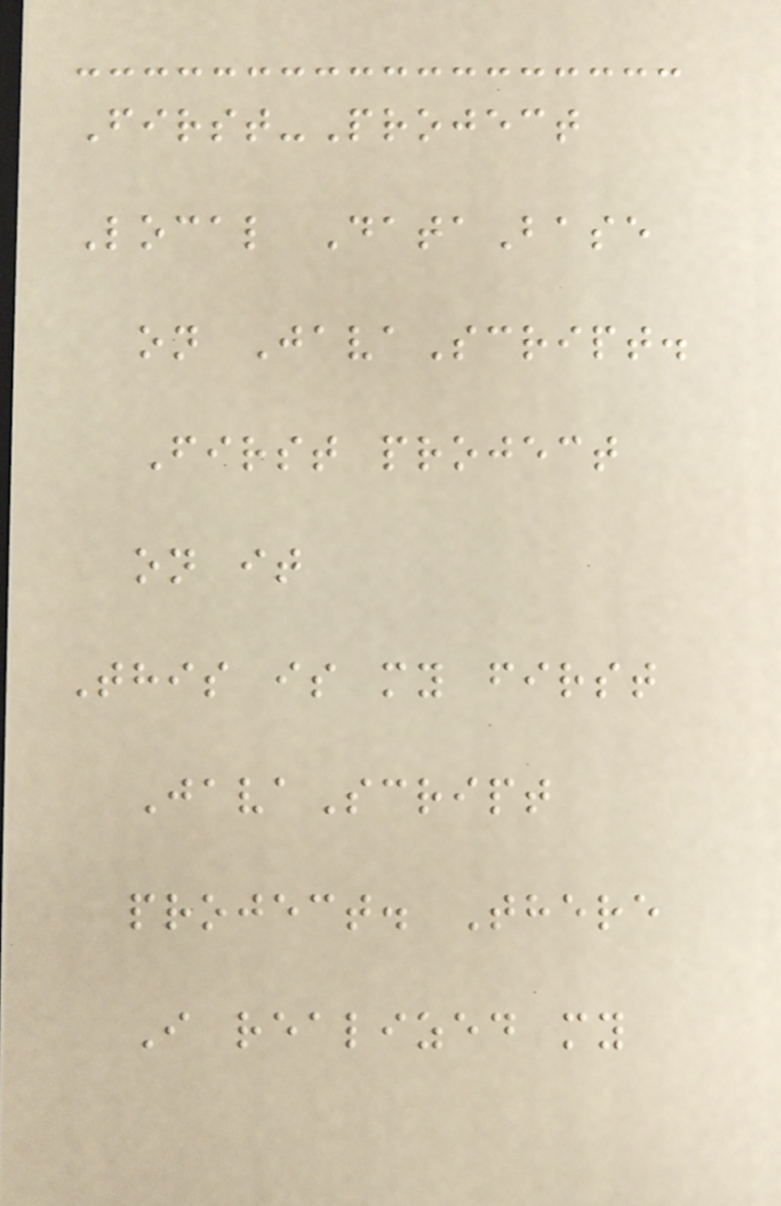First-Project
Local DataBase
on JavaScript.
First project
on it
This is my first
JavaScript
project. There
I realized my
